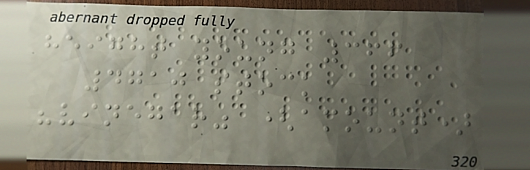height young 366
4710 stock
"vinegar" (amount)
